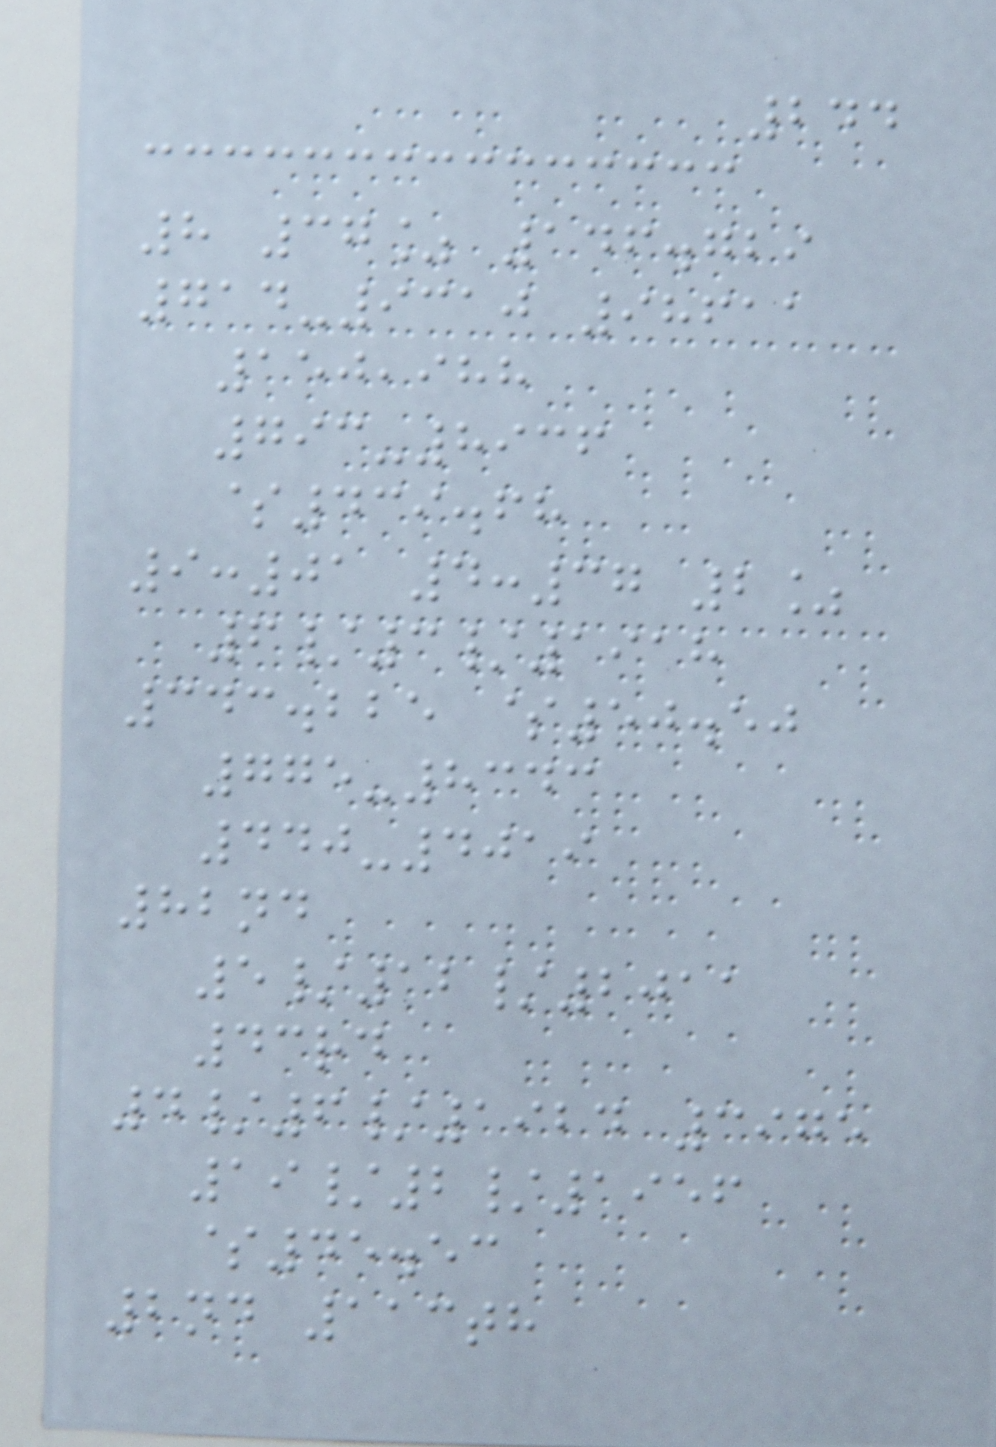244
8 37% 146.729
714-9310 98611
150,988
793-8936
$439.68
9:01 4:37 2%
6/3/1918
343.225 $50.50
775-8343
440-4019
82nd
5/12/2011
43rd
4/6/1924 3975
19/2/1956
$45.53
2nd 113th
